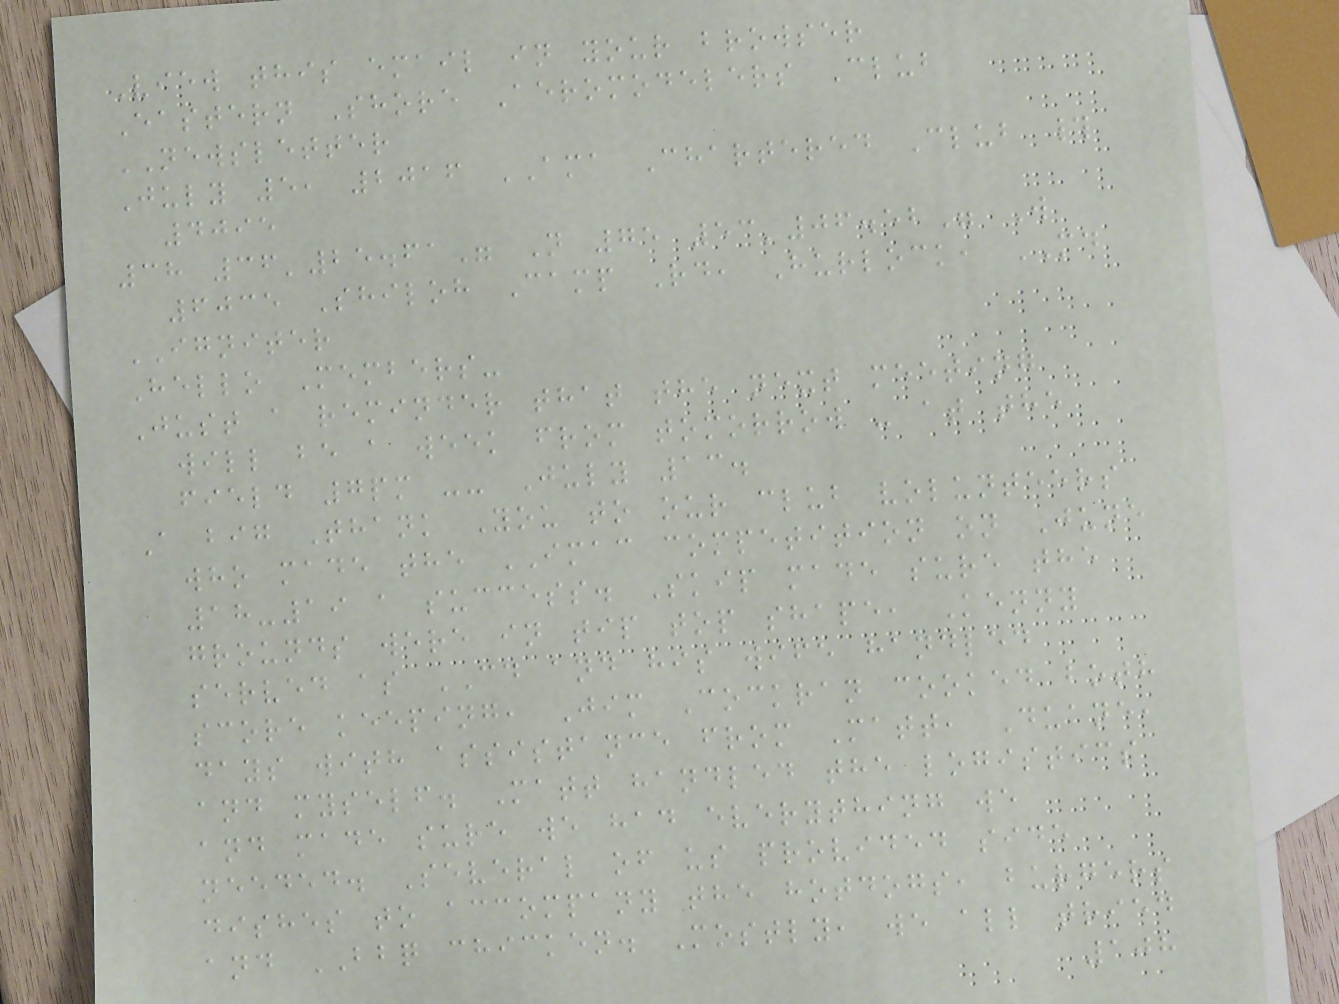View this email in your browser
Eastern Shore Aeromodelers Club
NEWSLETTER
July 5, 2016 AMA Chartered Club #
4095
38 36'25.61" N 75 53'06.52" W
6035 Shiloh Camp Rd, Hurlock, MD
IGNITER
Hello Members-
Just a reminder that the next meeting
will be a week from tomorrow - at the
field 7pm -- July 13.
A big Thank You to our club volunteers
who made the IMAC competition on June
18-19 a success. Skip made sure the
grounds were in tip top shape, Kenny
served as CD and his wife handled
score keeping, Jim Cockran cooked both
days with assistance from Matt, Duane,
and myself. Matt handled the logistics
and made sure we had everything we
needed. Several of us provided side
dishes to accompany the hotdogs, burgers
and BBQ chicken. Mostly, we all tried
108
